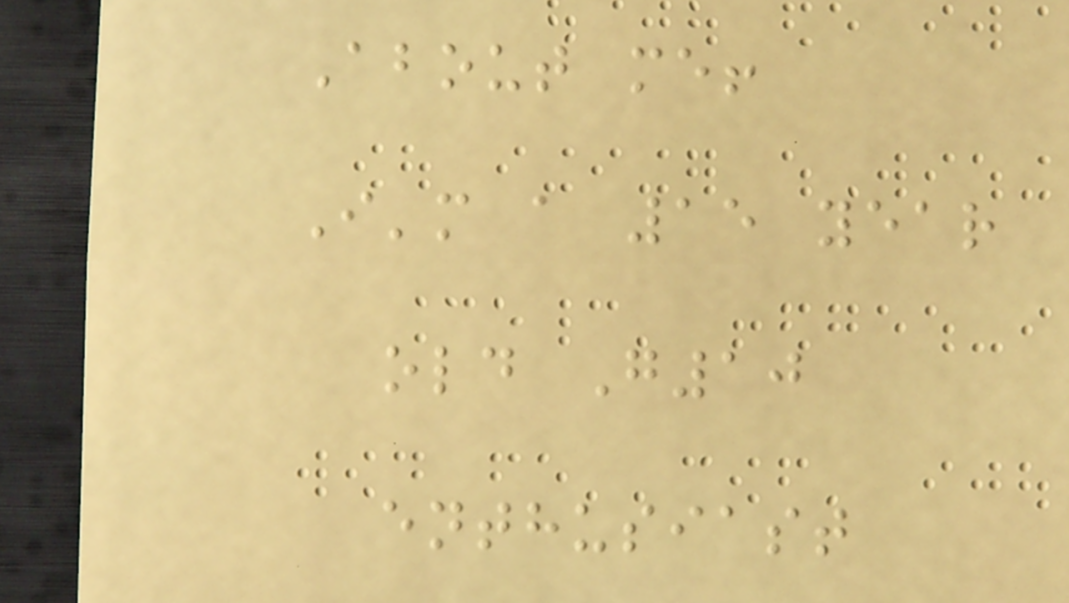About me!
I'm a 15 year
old G10
enthusiast
